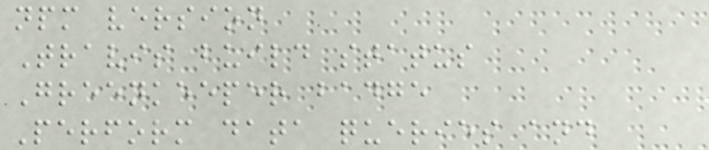npm version
Travis build status
Greenkeeper badge
Perform data queries and
